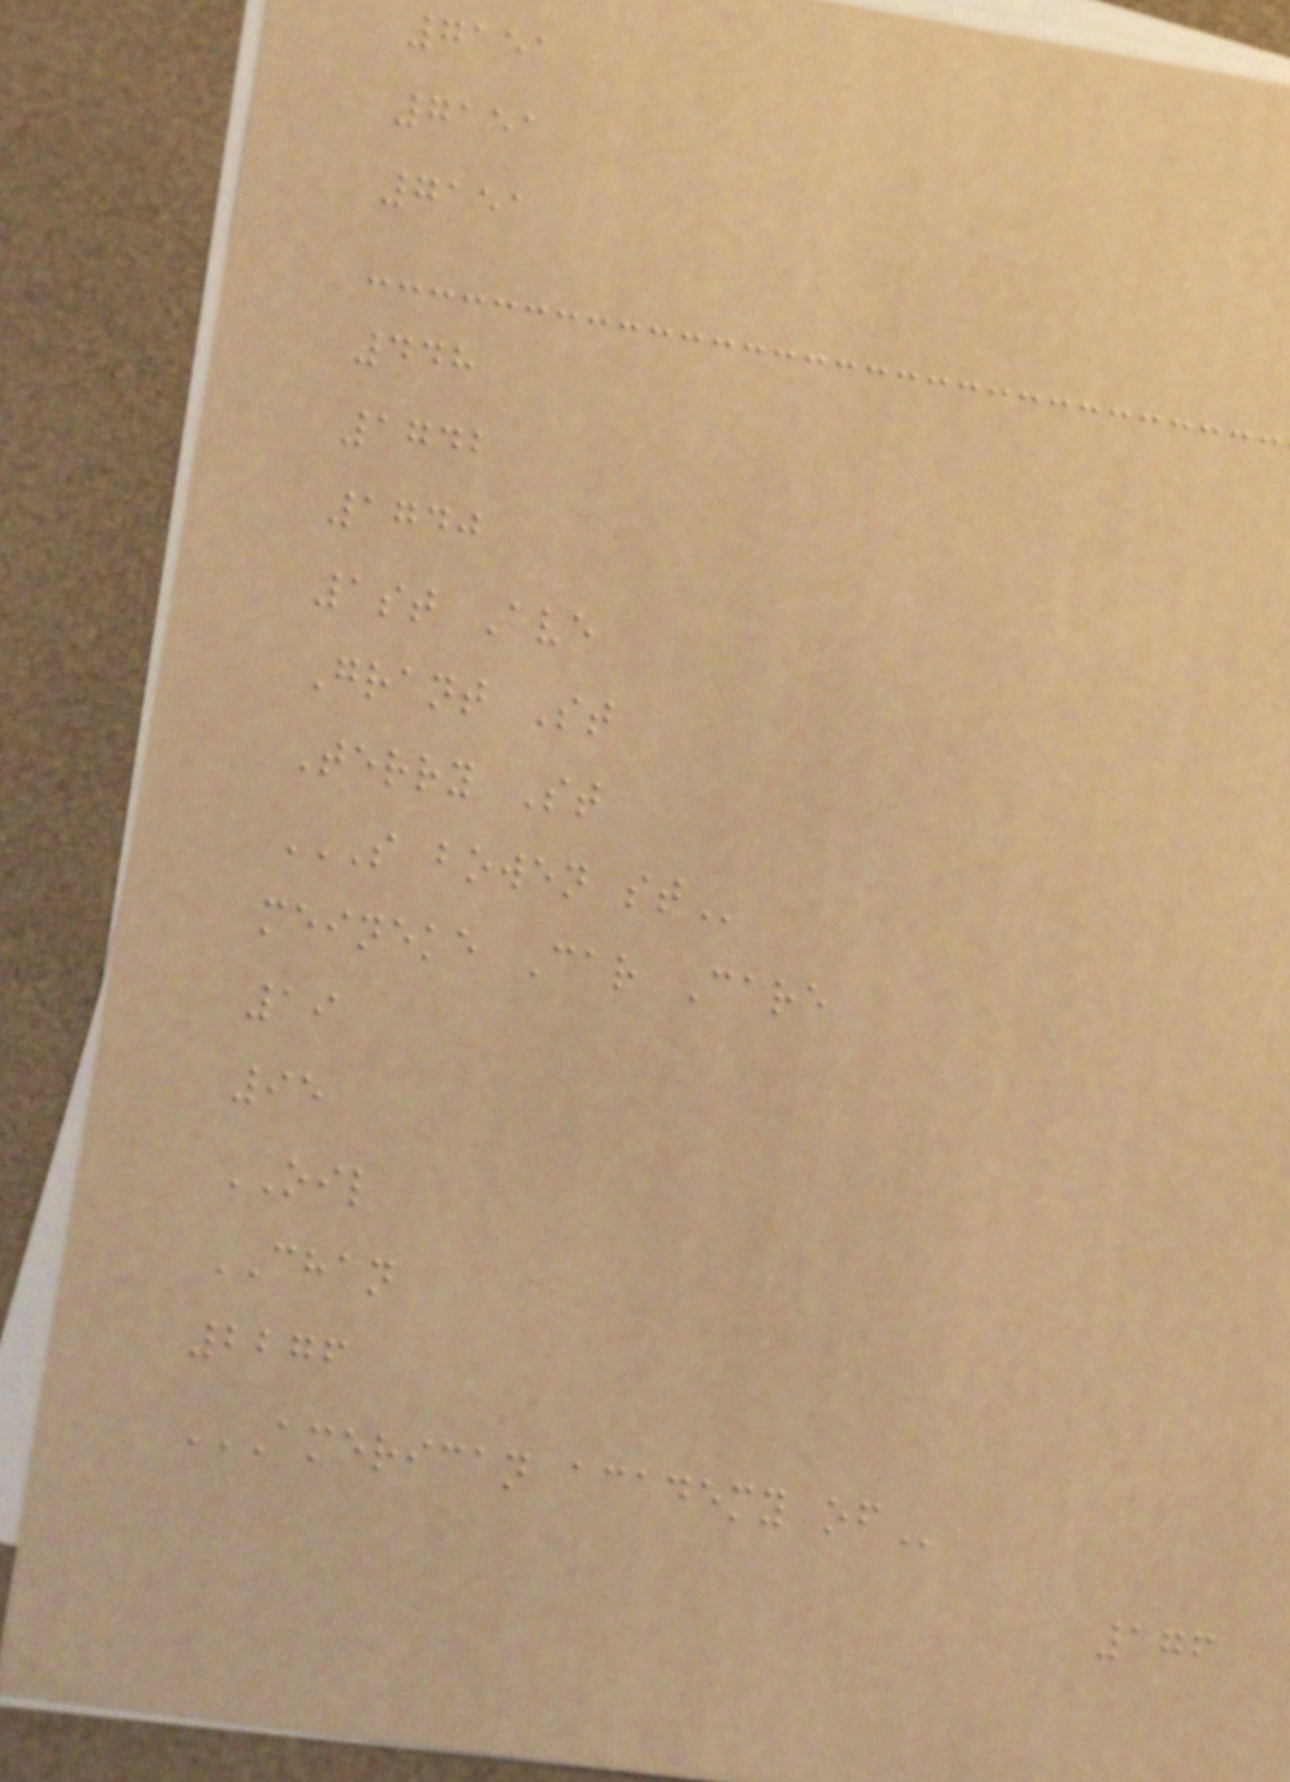7151
7151
7151
448
1742
1740
1st Ave
Grant St
Terry St
S BOWEN ST
meineke Car Care
19
95
OIL
CHAN
2276
AMERICAN ACADEMY OF
176
